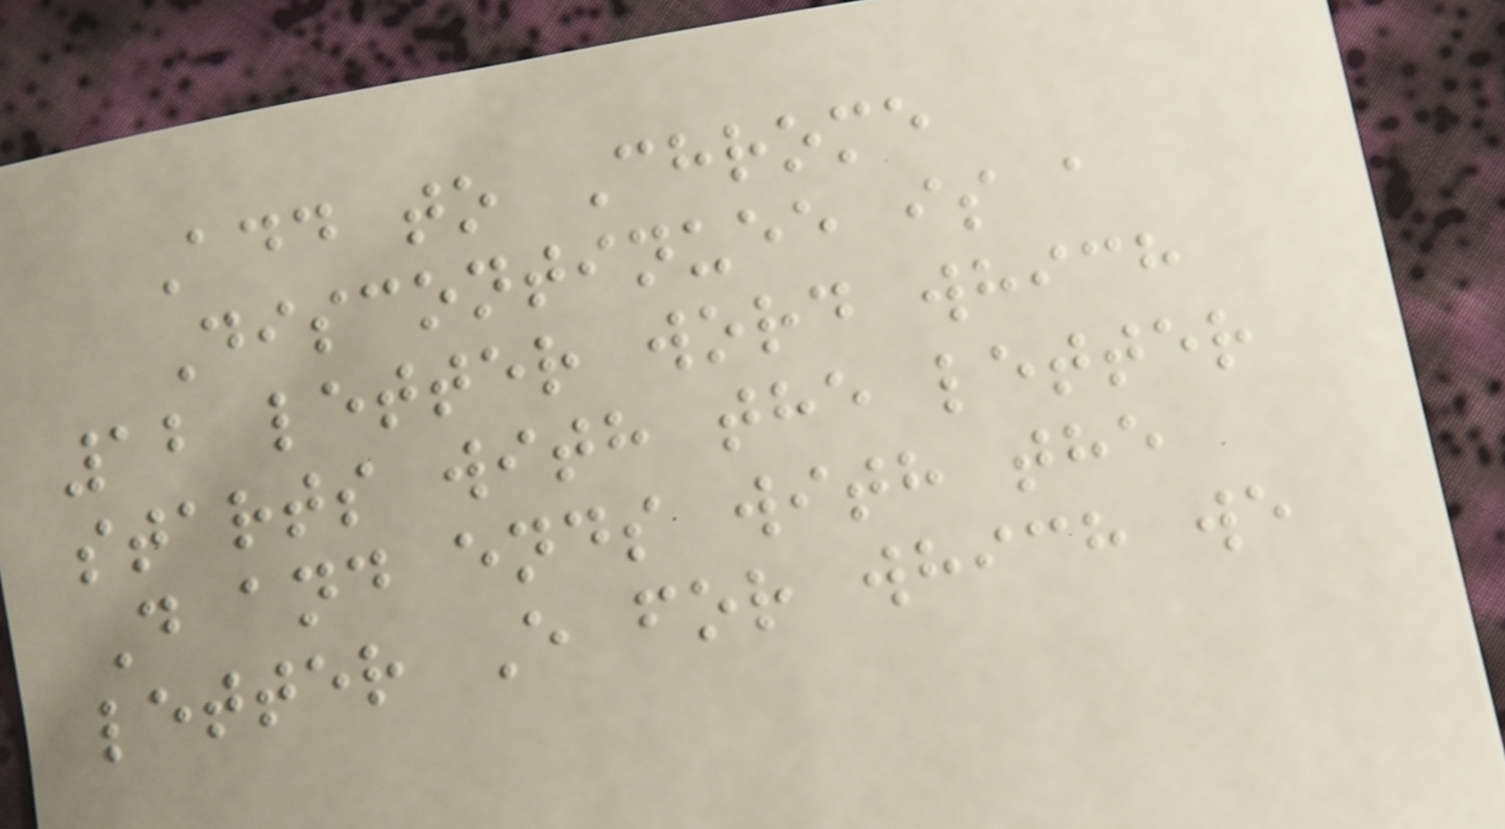Add to Chrome
Discontinuee is a
12 letter word which
starts with the letter
D and ends with the
letter E for which we
